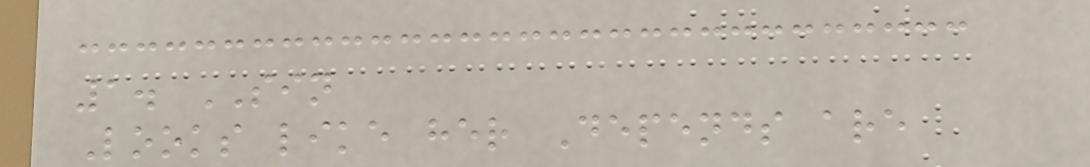1. SIN
Looks like her Depends are
